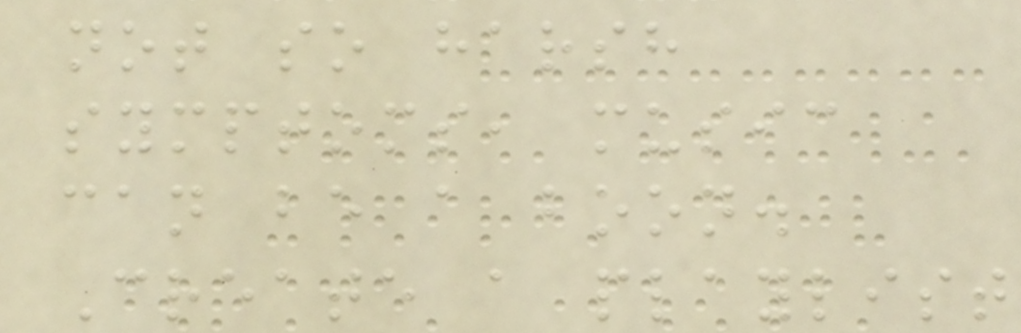not so harsh
symptoms, music
can be a boon.
Create a playlist
